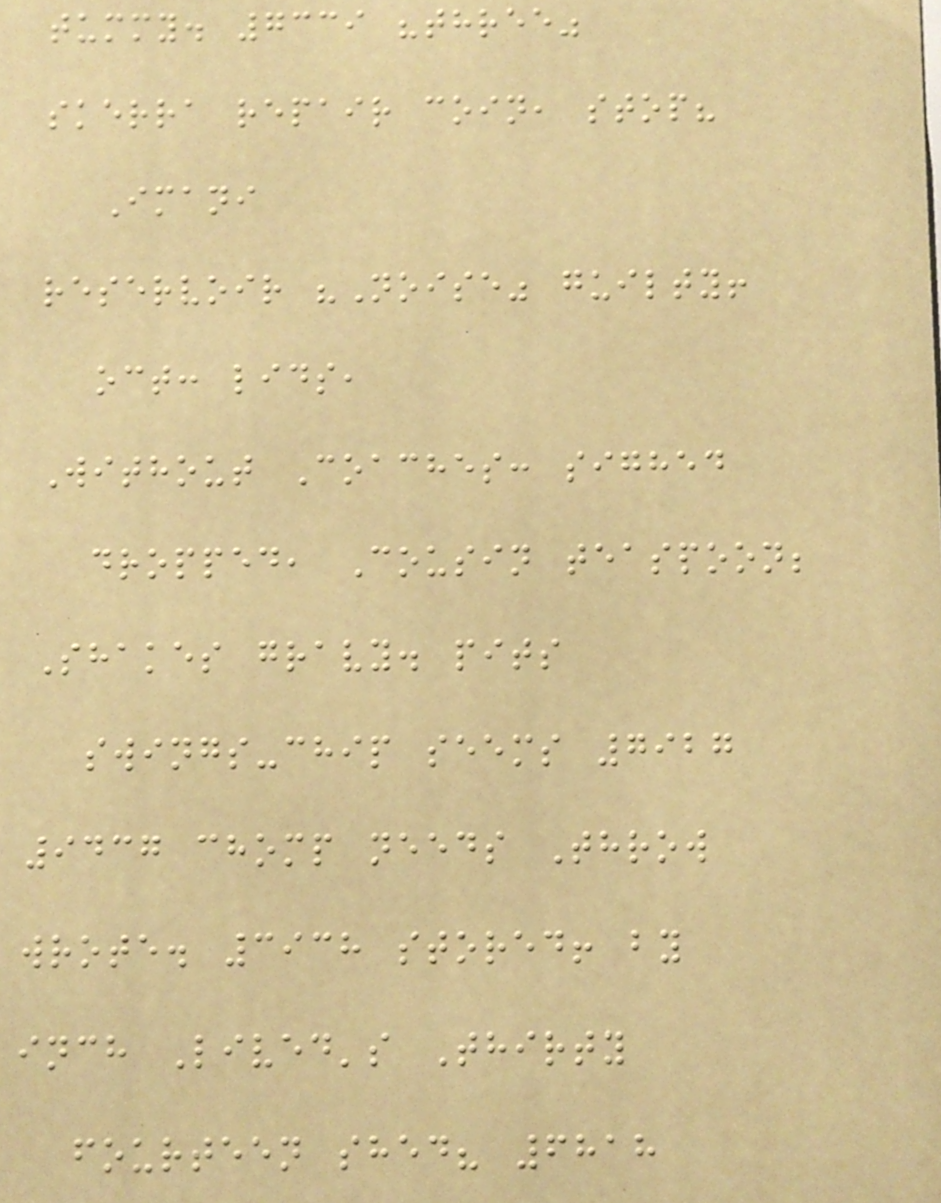tummy. 7339 "three"
skerra repair coin, stop?
Imani
reservoir "Noise" guilty!
oct: lids,
Without Coaches: sighed
dropped, Cousin teaspoon;
Shakes gravy. pits
swings-chip seems 7927
9437 chomp needs Throw
wrote. 3938 stored! by
inch Lived's Thirty
fourteen shed? 6818
